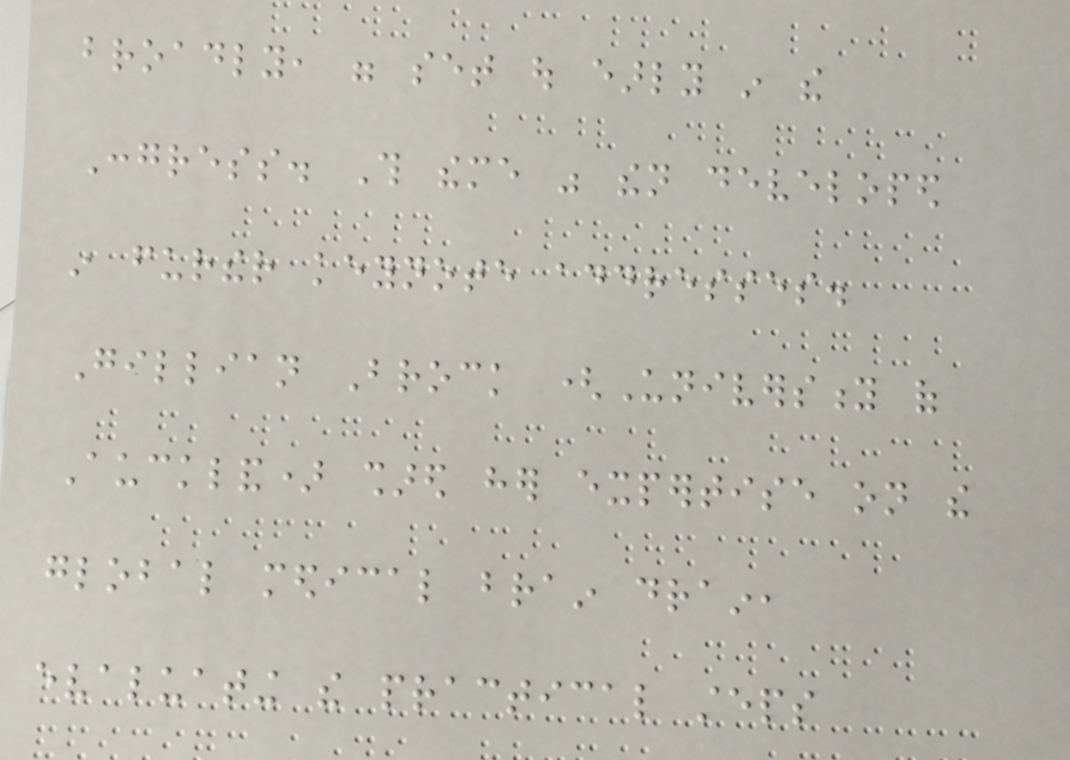broadly, were set out early in the
Congress. This theme was then developed
in further keynote addresses.
Gillian Brock (University of
Auckland) shared her expertise on the
global medical brain drain,
evaluating the practical steps
